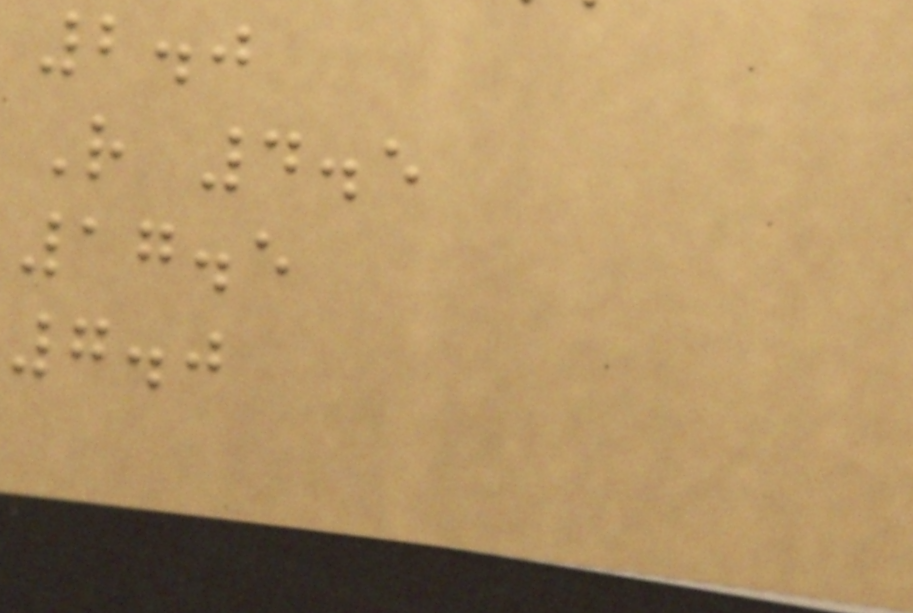2.0
R 4.5
17.5
7.0
